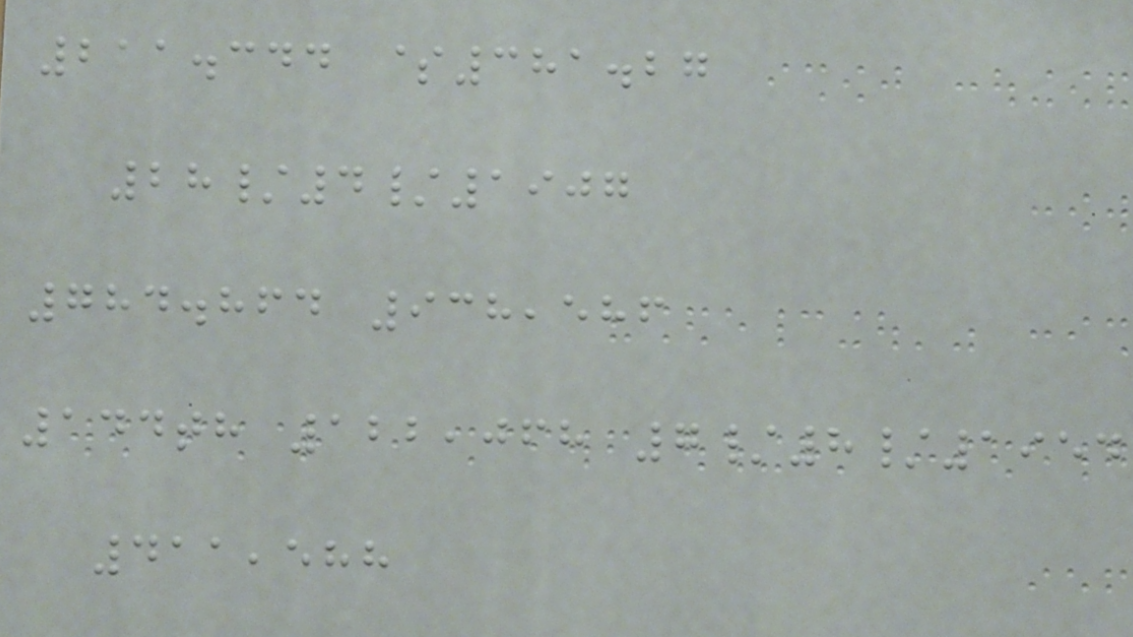211.344 $381.27
28/4/1907
784.864 938,586
144th 122,068 7/8/1954
411,588
